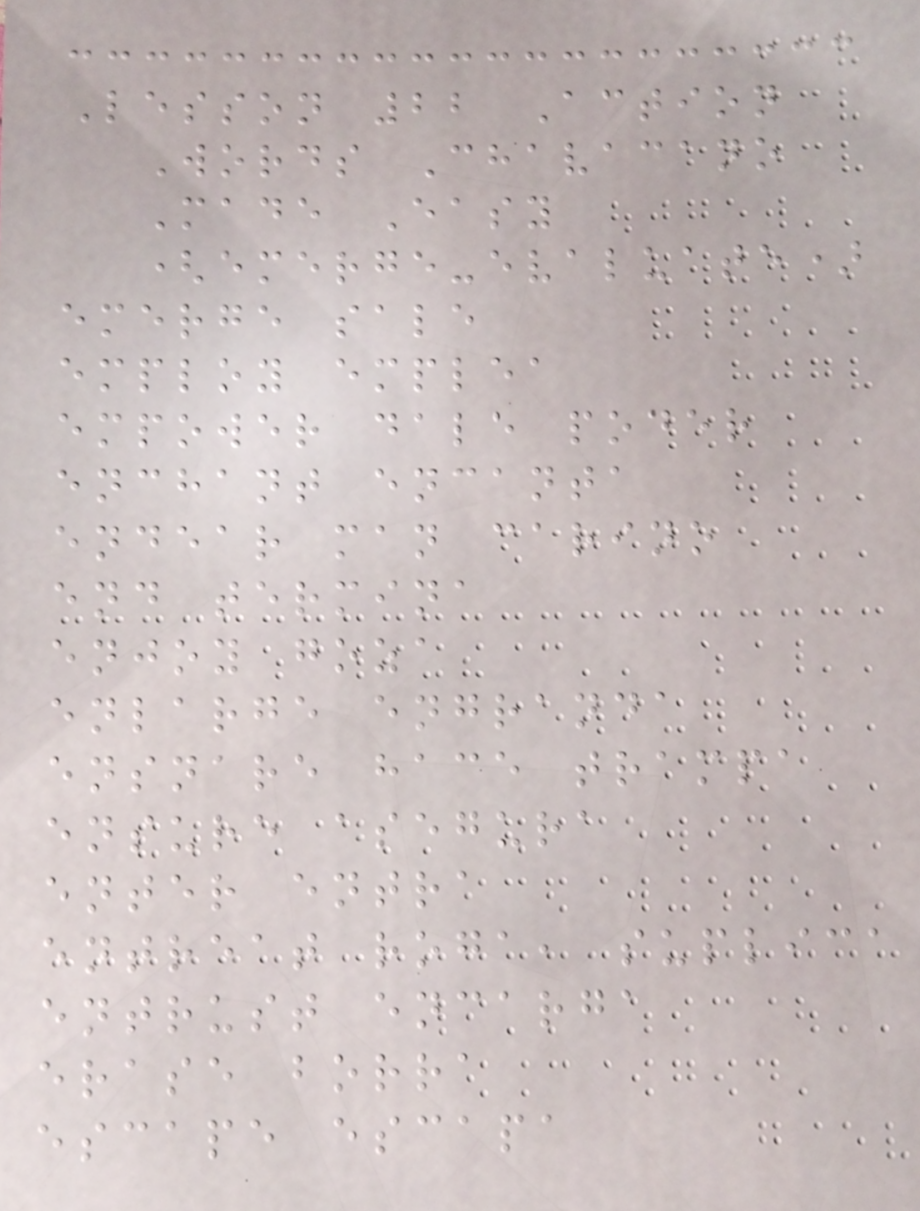Lesson 22 Action
Words Chavacano
Made Easy
(emerge-evaluate)
emerge sale
employ emplea
empower dale poder
enchant encanta
endear man carino
end termina
enjoy goza
enlarge engranda
ensnare hace trampa
ensure asegura
enter entra
entreat roga, suplica
entrust encarga
erase borra
escape escapa
